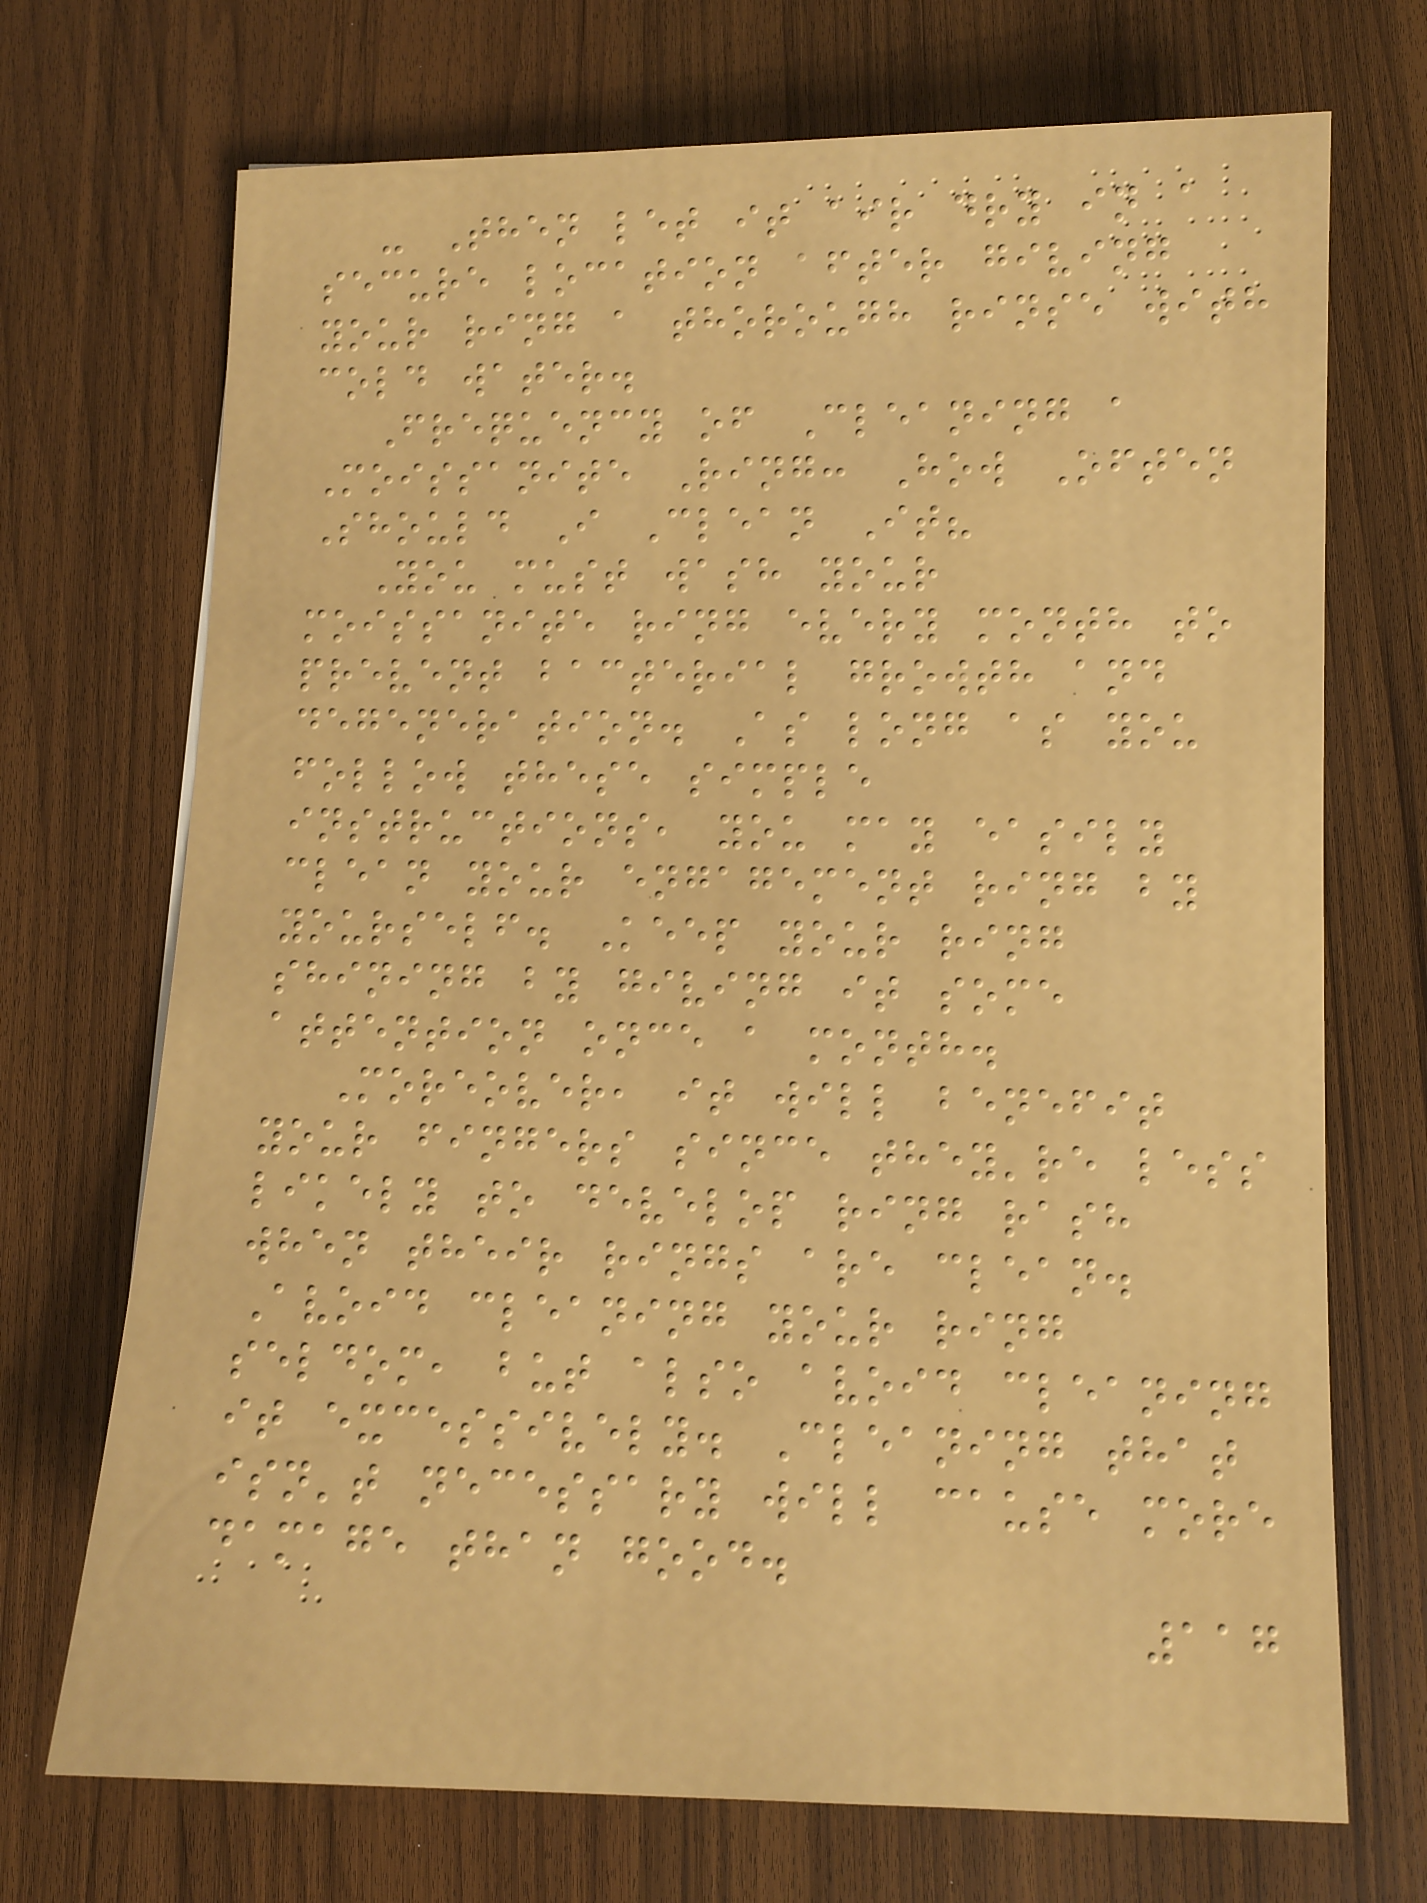- Then let it air dry in a
secure location after giving
your ring a thorough rinse with
cold water.
Frequency of Cleaning a
Moissanite Ring: How Often
Should I Clean It?
You must wash your
moissanite ring every month to
prevent bacterial growth and
degeneration. As long as you
follow these simple
instructions, you may easily
clean your engagement ring by
yourself. Keep your ring
shining by giving it some
attention once a month.
Moreover, it will benefit
your fingers since they're less
likely to develop ring rash
when their rings are clean.
Avoid cleaning your ring
seldom, but also avoid cleaning
it excessively. Cleaning that
isn't necessary will cause more
damage than good.
117
